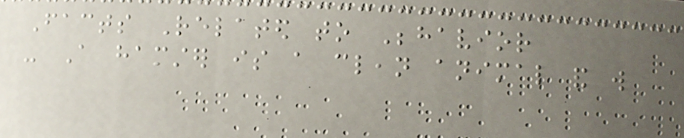Facts Related to Behavior
- A hamster is a clean animal and will
